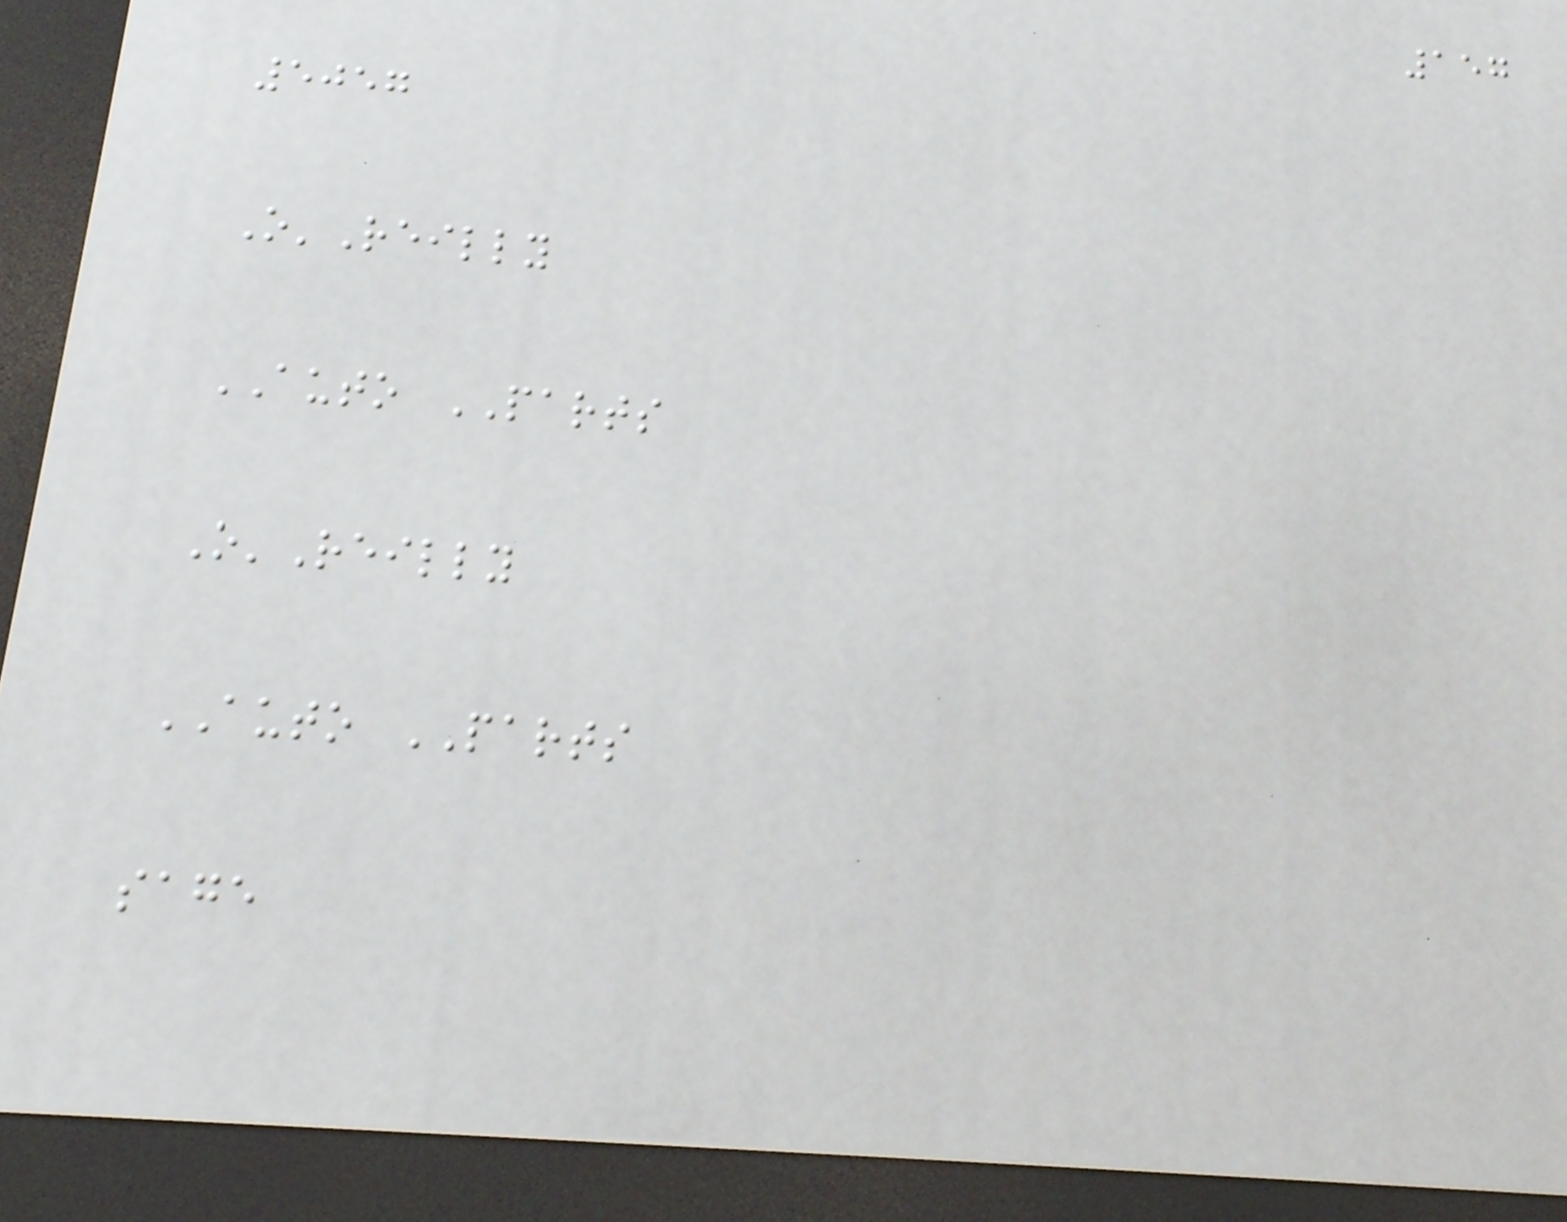157
5057
O'Reilly
AUTO PARTS
O'Reilly
AUTO PARTS
sage
